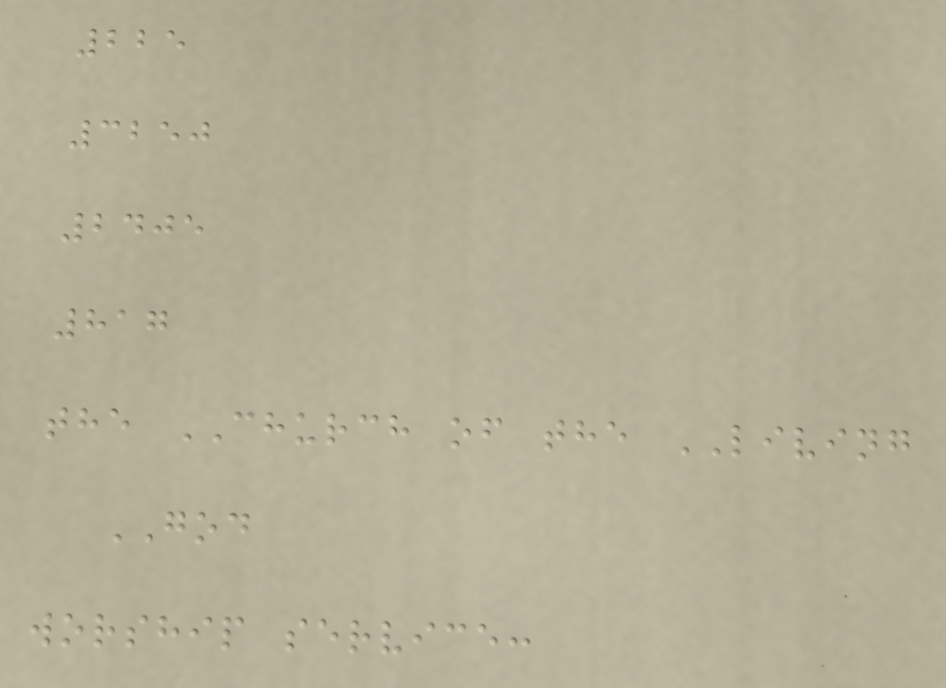225
3250
2405
817
the CHURCH of the LIVING
GOD
worship service:
